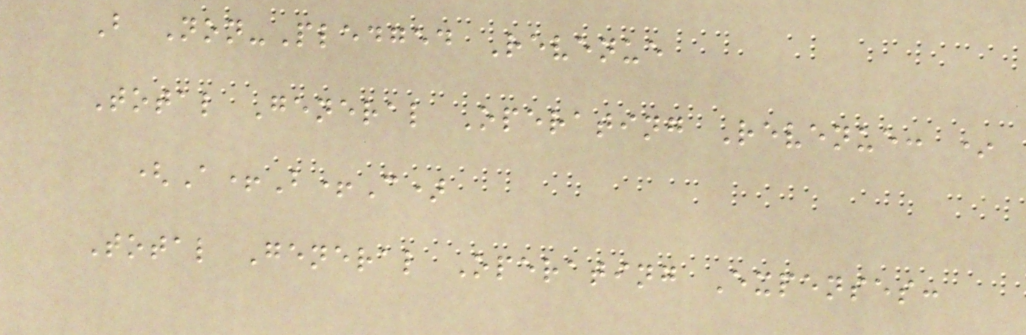B Non-Pledged Revenue
Total General Operating Revenue: *
(A+B+C)
Total General Operating Expenses:
